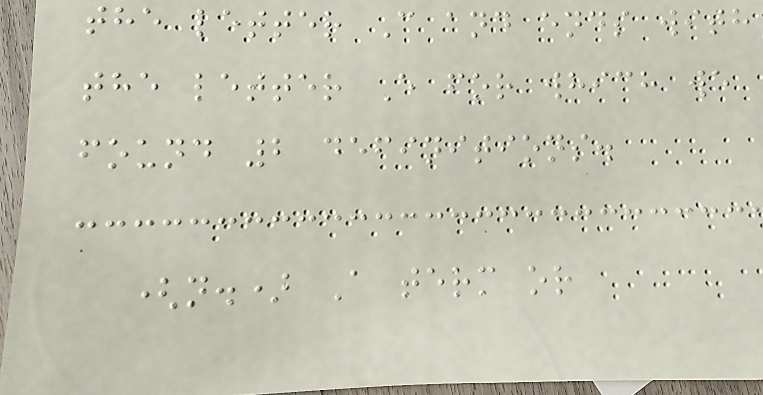the letter C and ends with
the letter E for which we
found 2 definitions.
(n.) A term or
